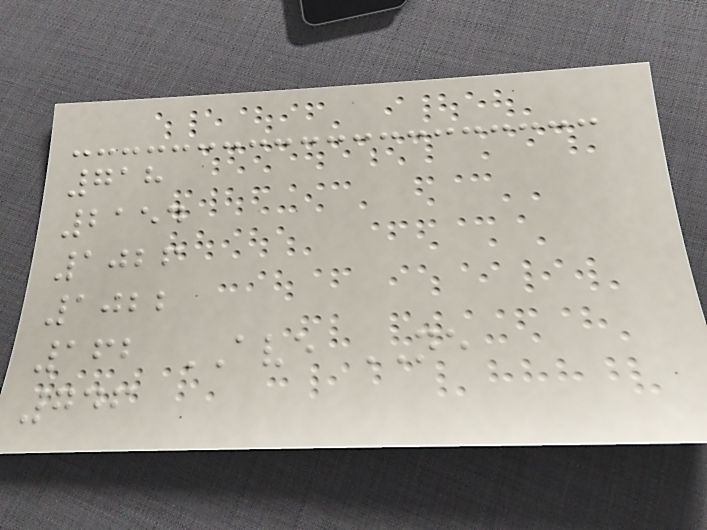718
2154
1026
1022
162 AVE NE
746
